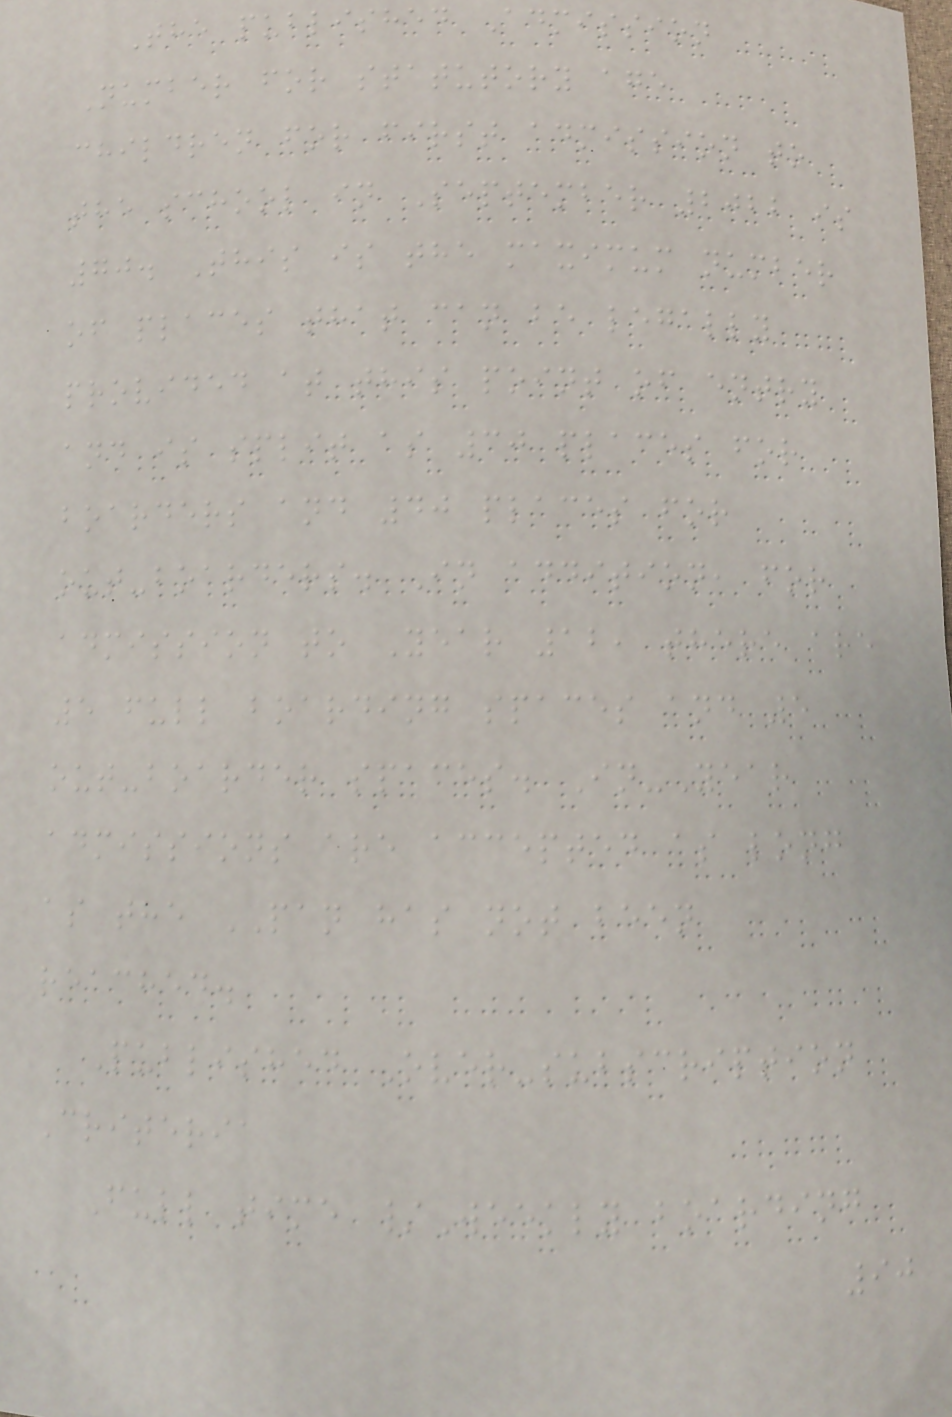The published Admission
Number for statutory age
children for first admission to
the school in September 2022 is
70. This is the maximum number
of places that can be legally
provided at this point of entry
and is split as 30 places for
boarders and 40 places for
out-boarders. In addition, for
admission to Year 12, there are
5 full boarding spaces and 5
out-boarder spaces. In-Year
admissions are accepted as long
as the PAN has not been
reached.
Published Over-subscription
Criteria
Full time /Weekly boarding
90
